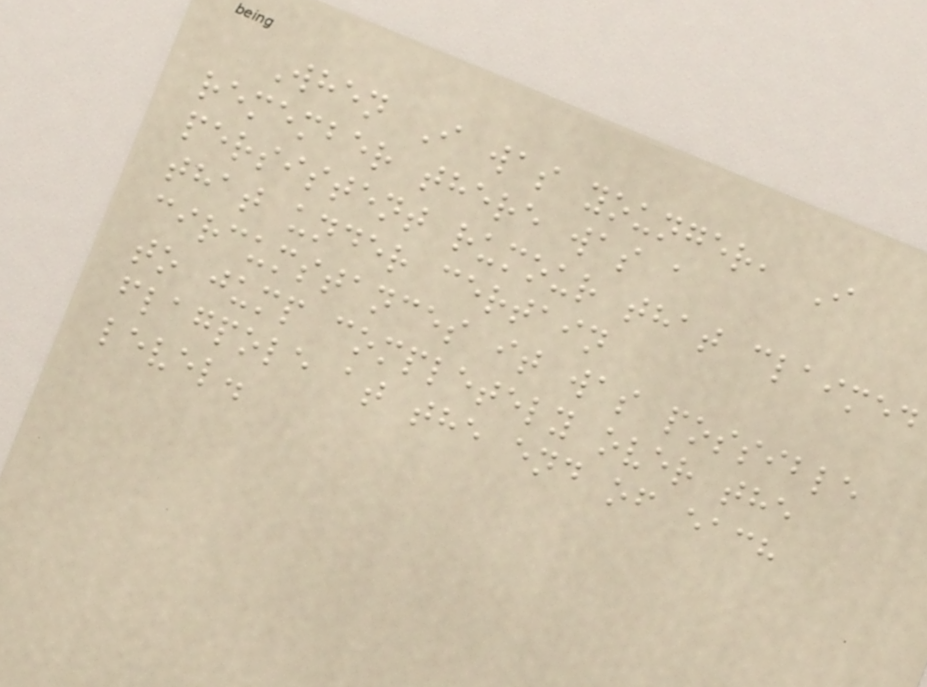When I was younger, I
remember there was a
persistent rumour that claimed
that under certain
circumstances it was possible
to jump completely over the
flagpole at the end of each
level.
